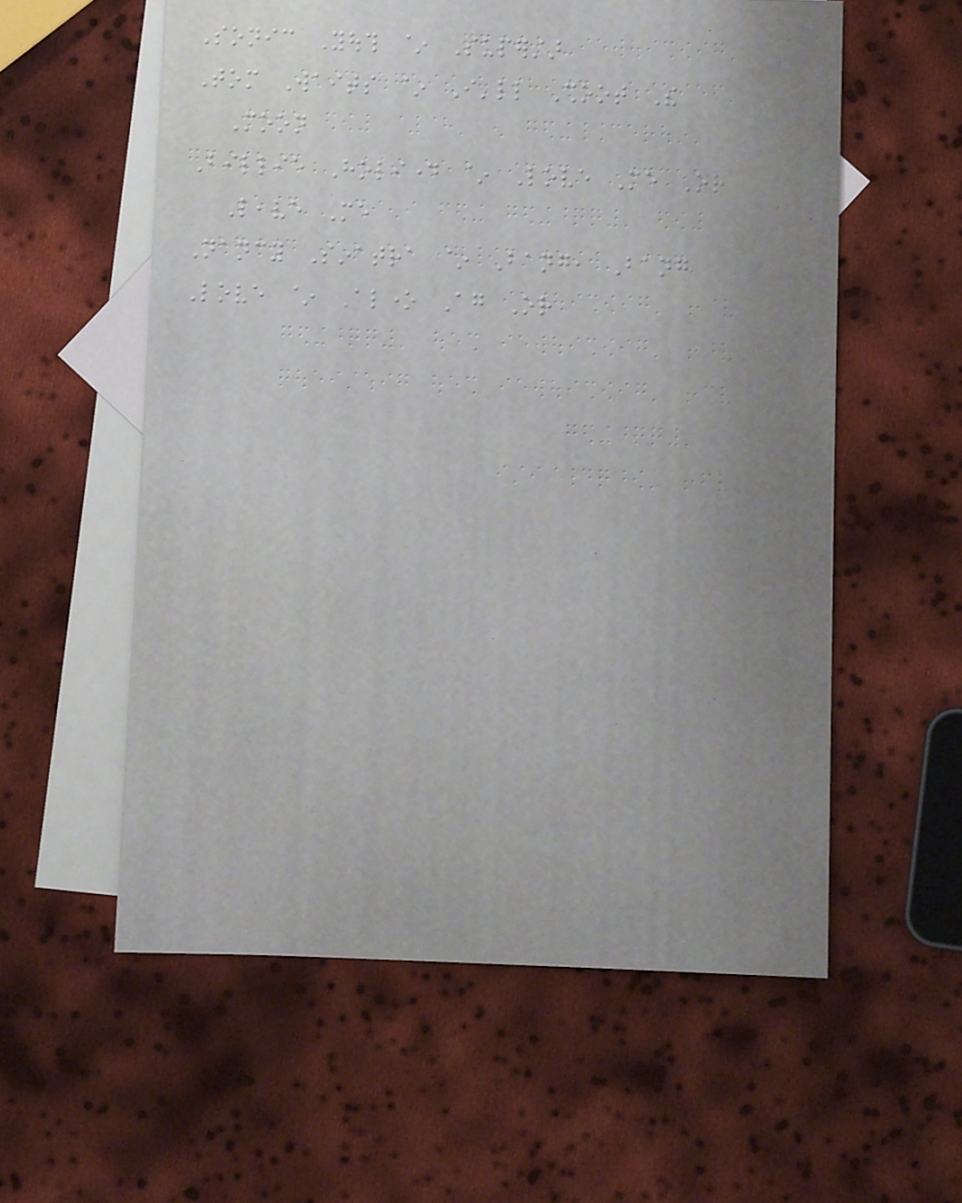Sonic Youth ~ Superstar
Tom Waits ~ I'll Shoot The
Moon
Billie Holiday ~ Love Me Or
Leave Me
Nancy Sinatra ~ Bang, Bang
Love ~ Alone Again Or
